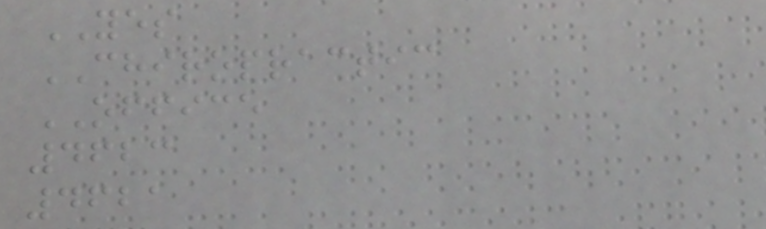YES
CHIROPRACTIC
OFFICE
4623
4621
